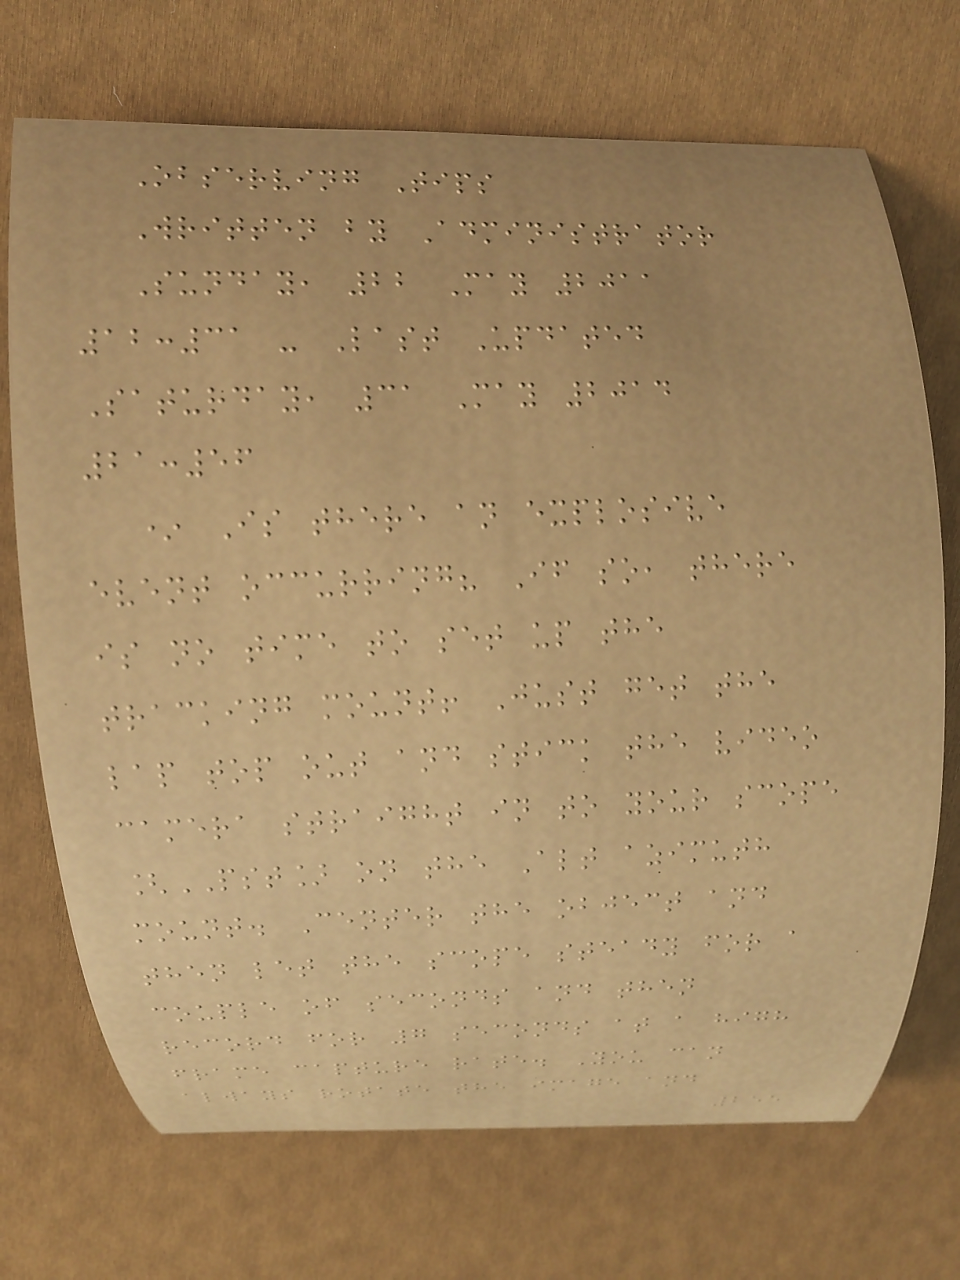Observing Tips
Written by Administrator
Sunday, 22 May 2011
12:31 - Last Updated
Saturday, 31 May 2014
21:56
* Is there an explosive
event occurring? If so, there
is no time to set up the
tracking mount! Just get the
lap top out and stick the video
camera straight in to your scope
[PST] on the Alt azimuth
mount. Center the object and
then let the scope steady for a
couple of seconds and then
record for 7 seconds at a high
frame capture rate. You can
always rotate the image and
255
